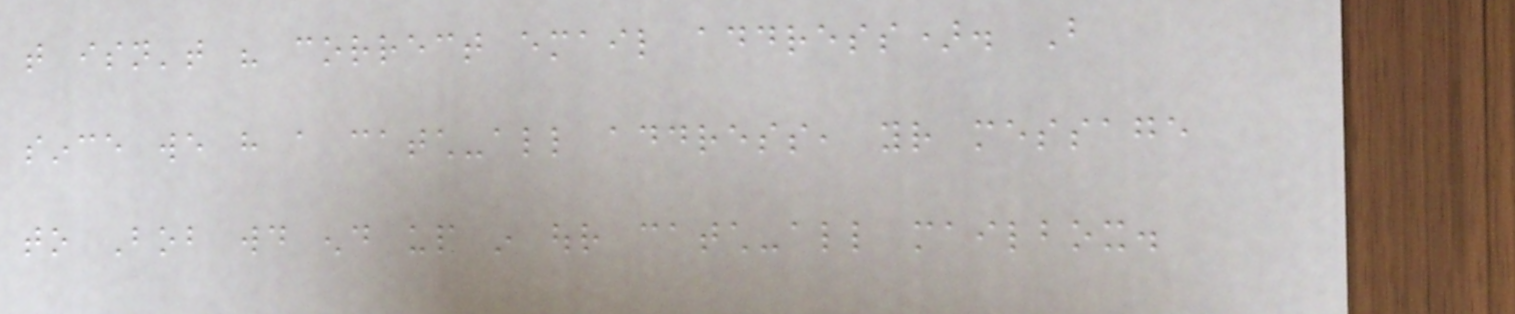that isn't his correct email address). But
since we have a catch-all address, your message
to Bob would end up in our catch-all mailbox.
